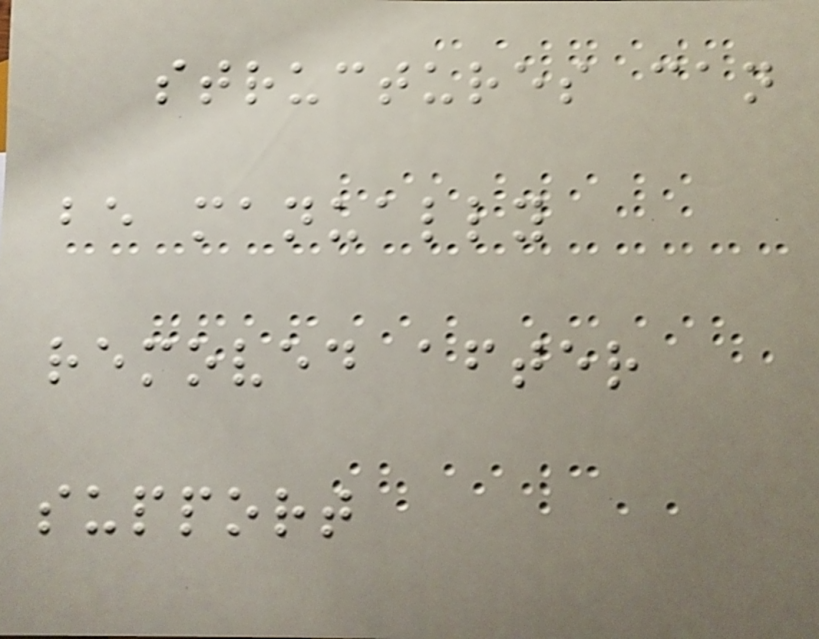structures can
be manually
removed after
support
